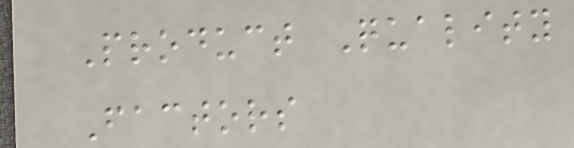Product Quality
Factors
